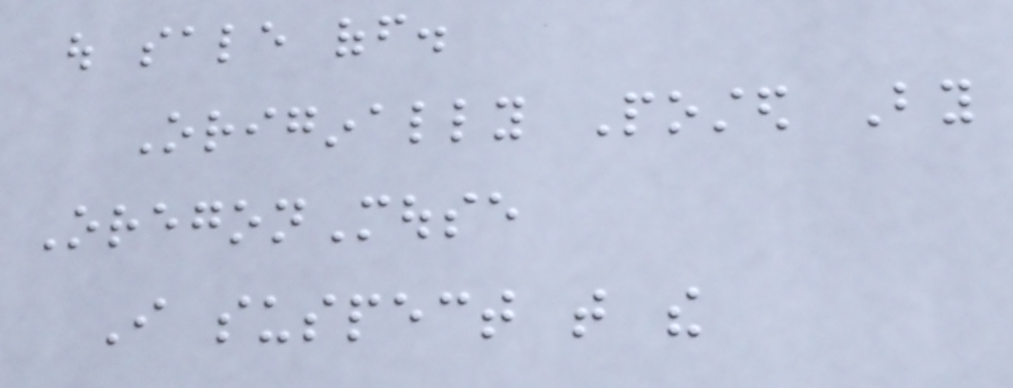out sale off.
Originally Posted By
OregonMouse
I suspect that the
